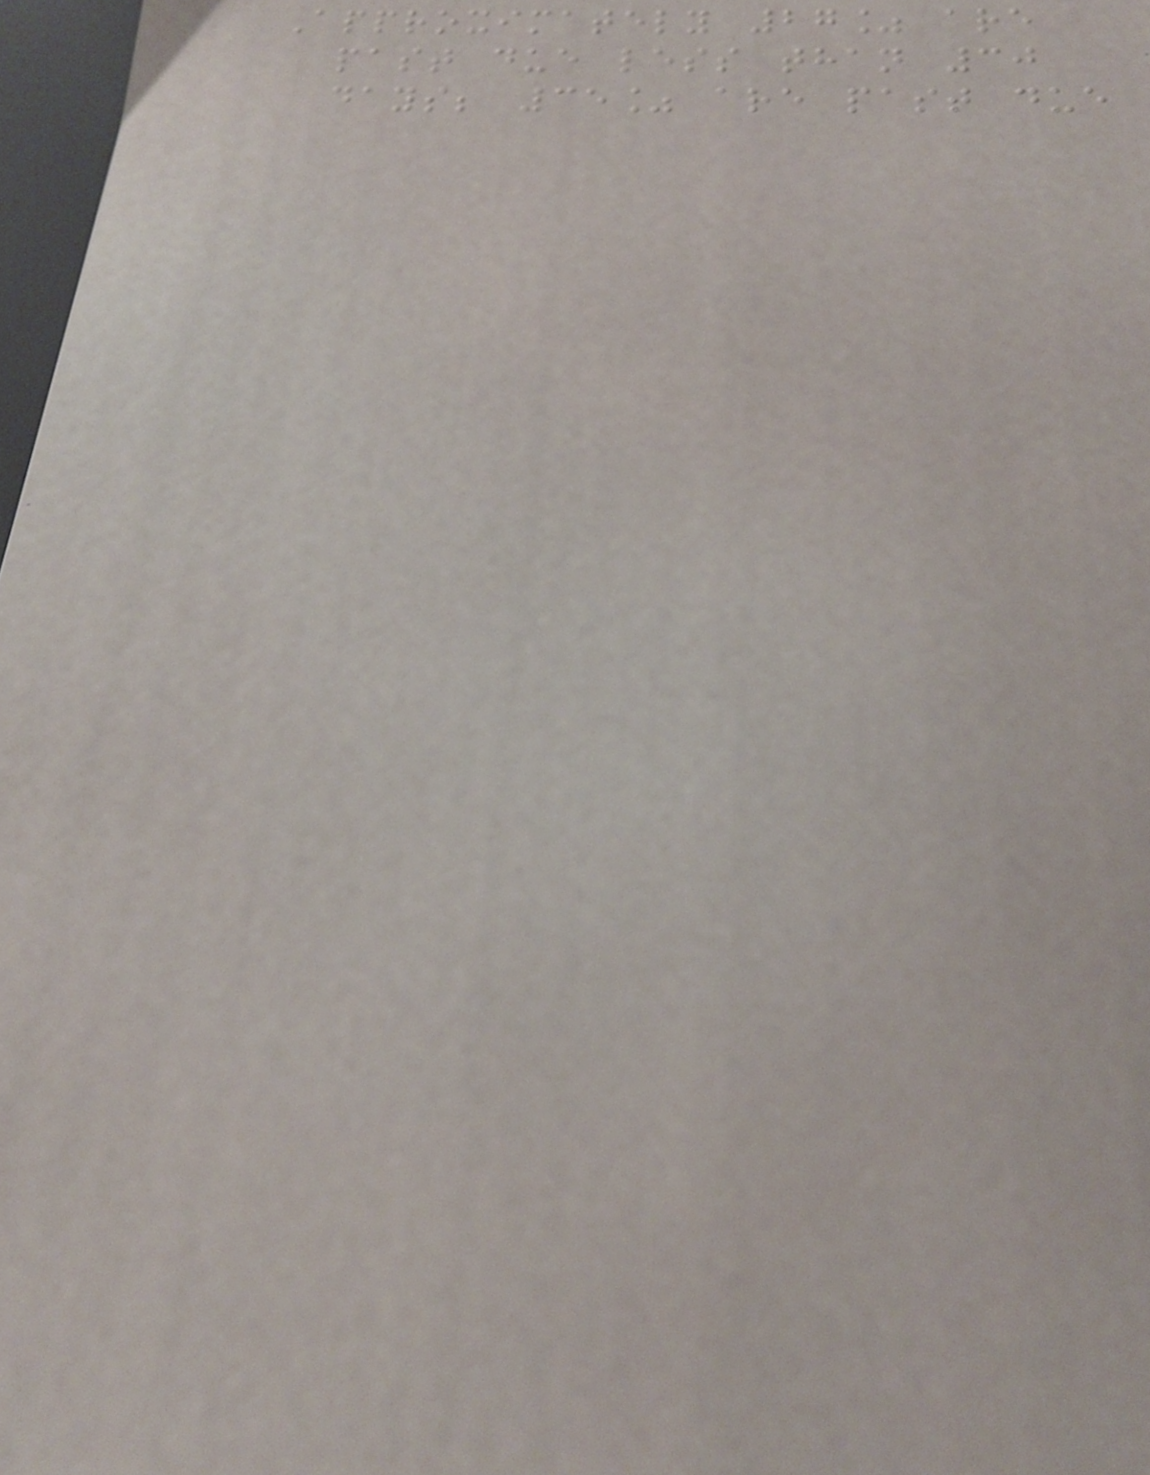Approximately 27% are
past due less than 30
days; 35% are past due
